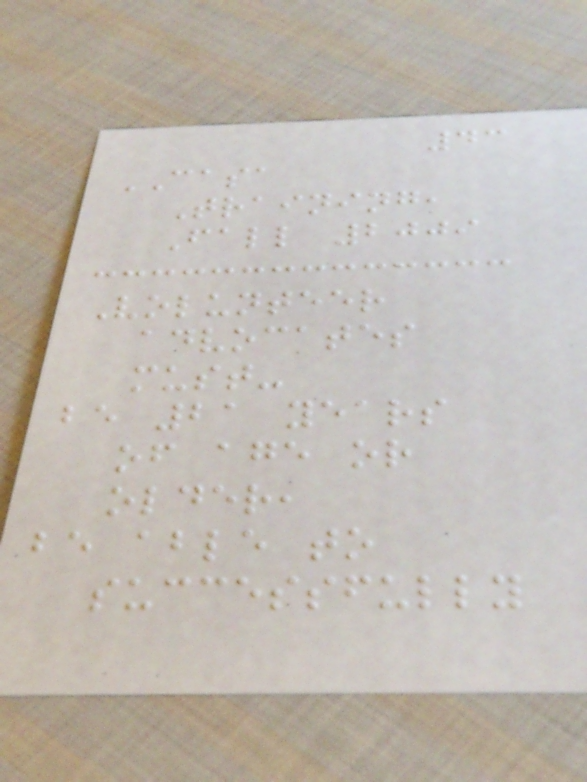43
CASA
Training,
Fall 2009
Volunteer
advocates
must-
be 21 years
of age or
older,
be able to
successfully
